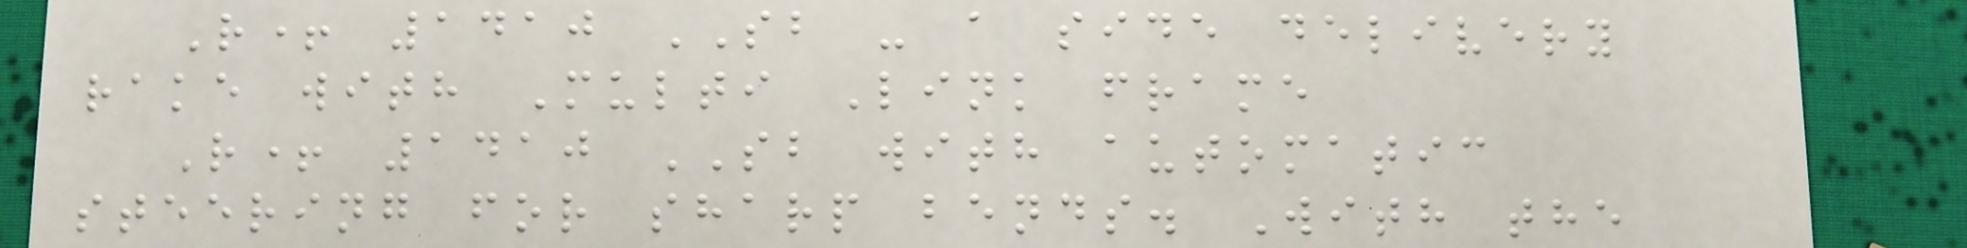R+ 1410 SB - a side delivery
rake with Multi Link frame
R+ 1410 SB with automatic
steering for sharp bends. With the
